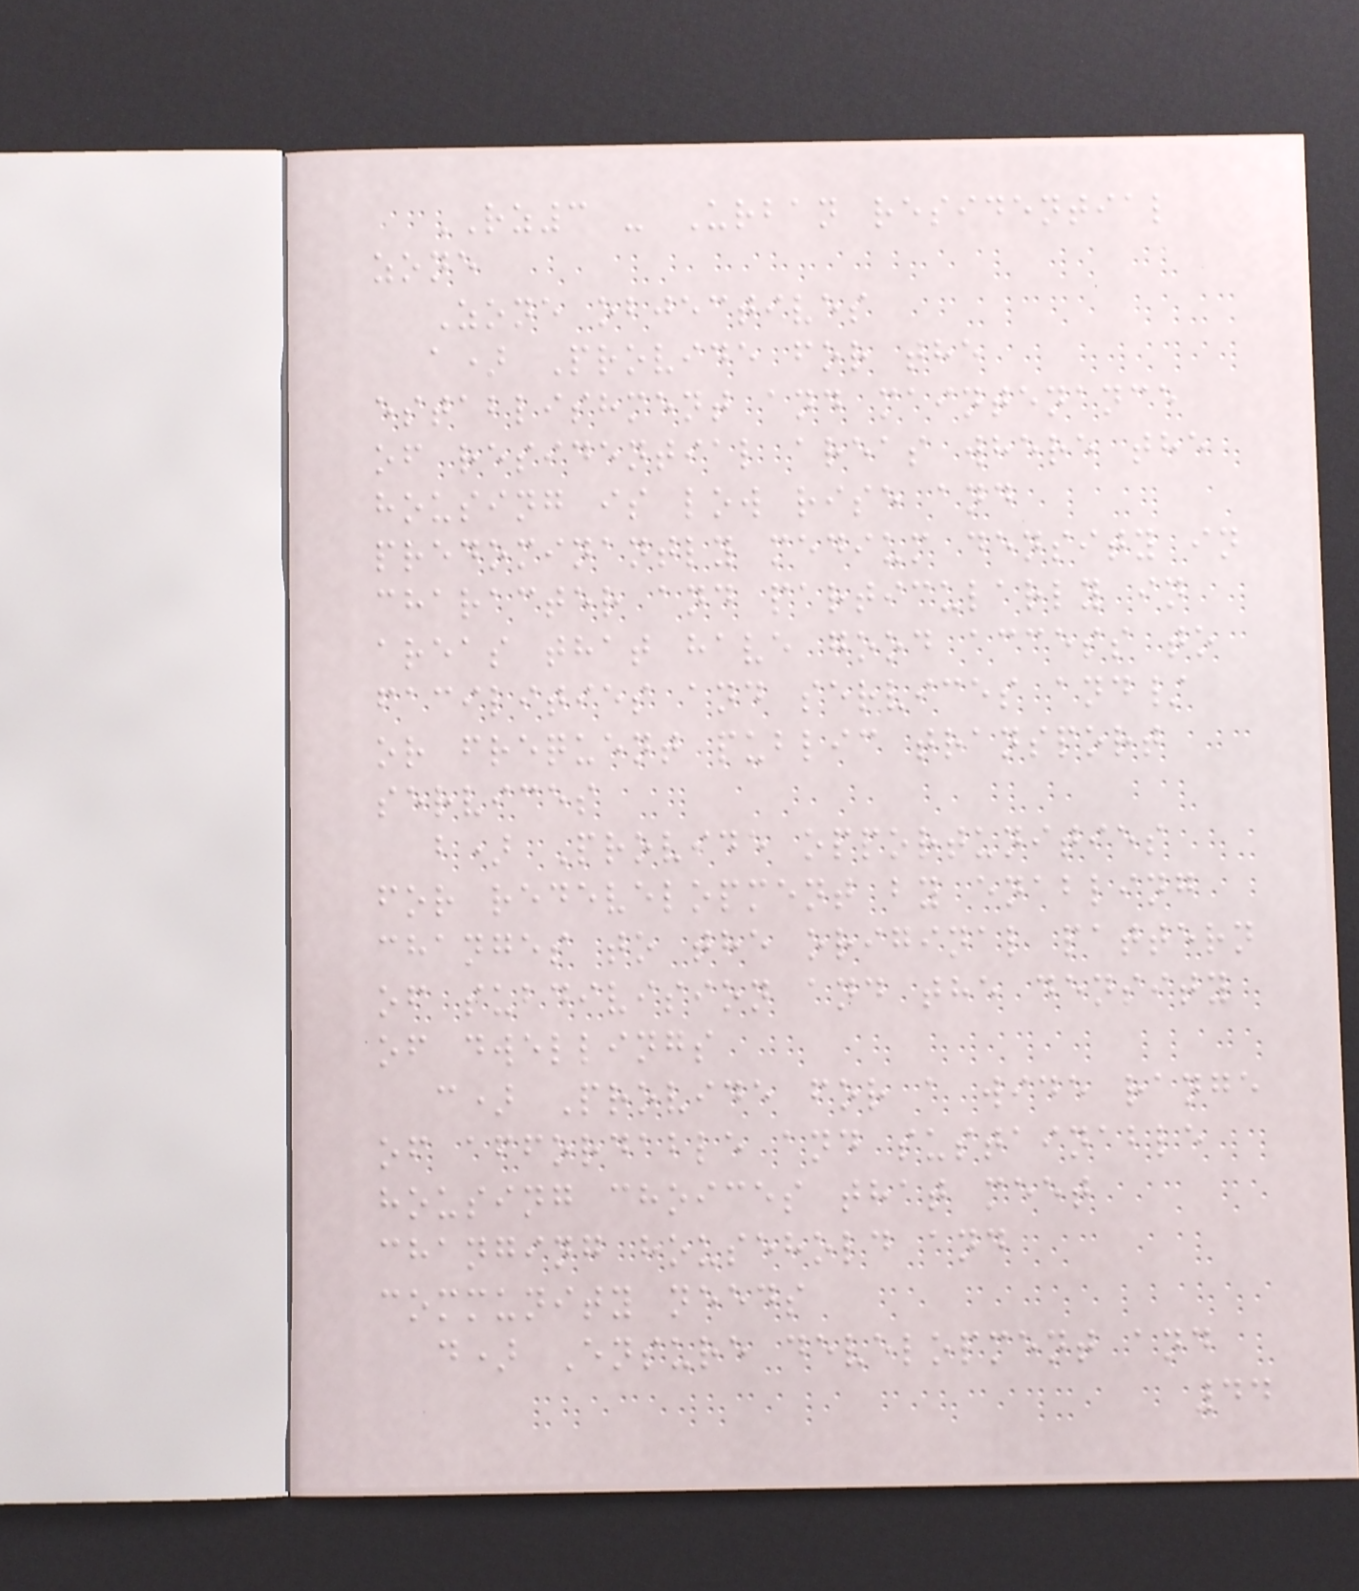RZ3 - Urban residential
zone
Zone objectives
a) Provide for the
establishment and maintenance
of residential areas where the
housing is low rise and
predominantly medium density in
character and particularly in
areas that have good access to
facilities and services and/
or frequent public transport
services
b) Provide opportunities
for redevelopment by enabling
changes to the original pattern
of subdivision and the density
of dwellings
c) Provide for a wide range
of affordable and sustainable
housing choices that meet
changing household and
community needs
d) Ensure development and
44
